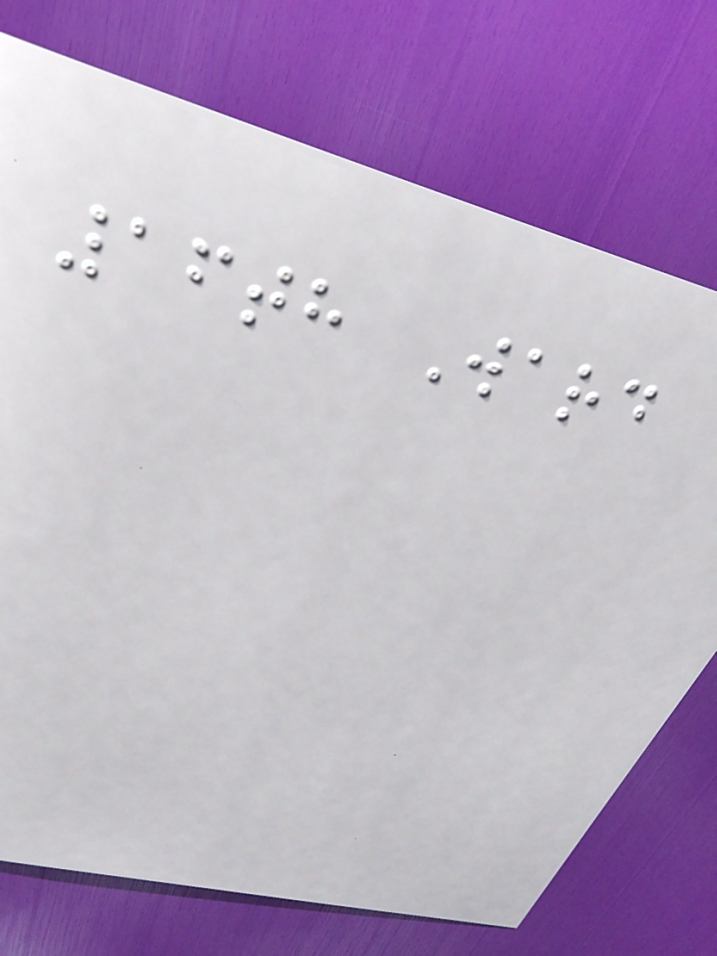16th Ward
